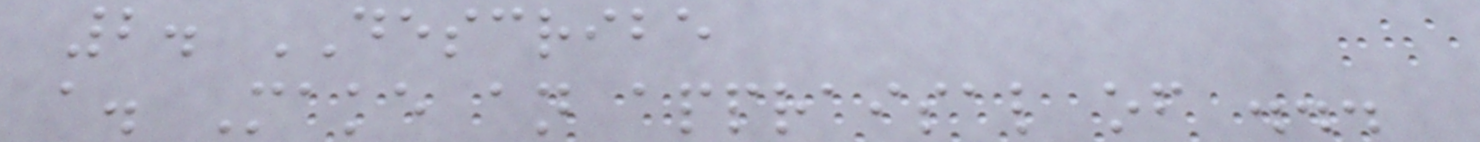2. DESCRIBE
a. Make an appraisal of ...
